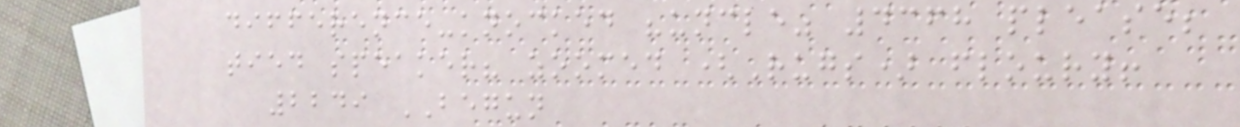difference-knocked "uncle" 4368 please;
tied speaker? zoomed (Rugs) floury!
2249 BEGUN
